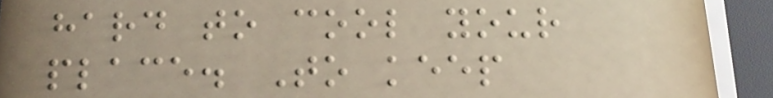hard to cool your
place. To keep
